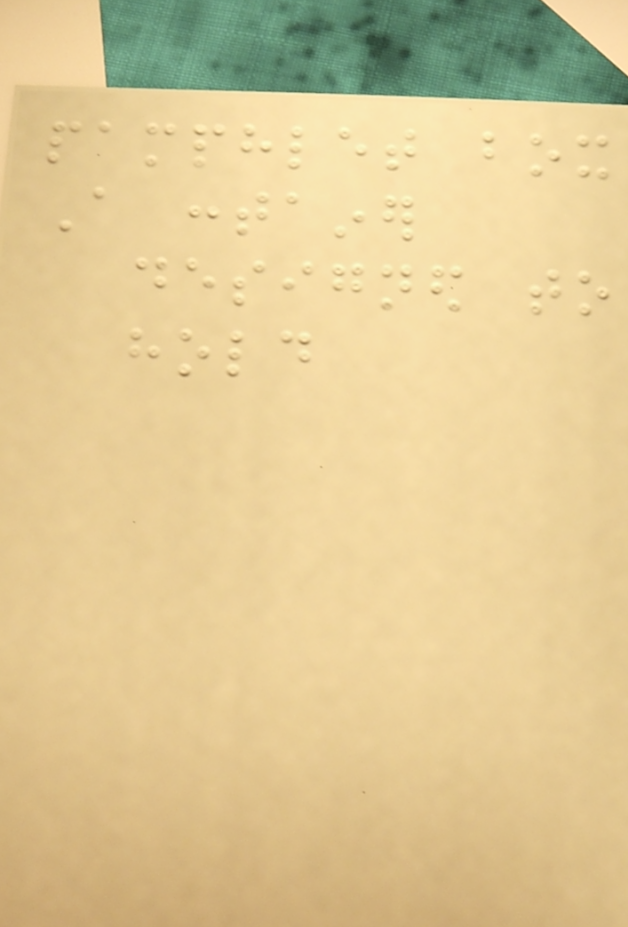pamphlet box
A container
designed to
hold
